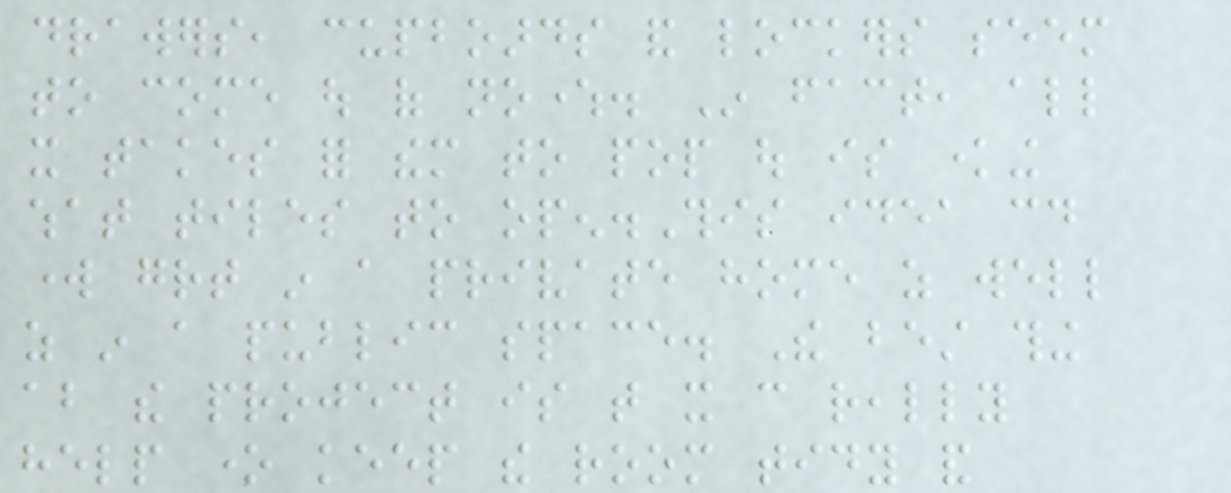drawers, cupboards and lockers seem
to come out of nowhere. In fact, all
it takes for them to pop out is knowing
what tiles to open.This idea could
work great in a private home as well
as in a public space. The best thing
about the project is that it can really
help one keep the room tidy and
